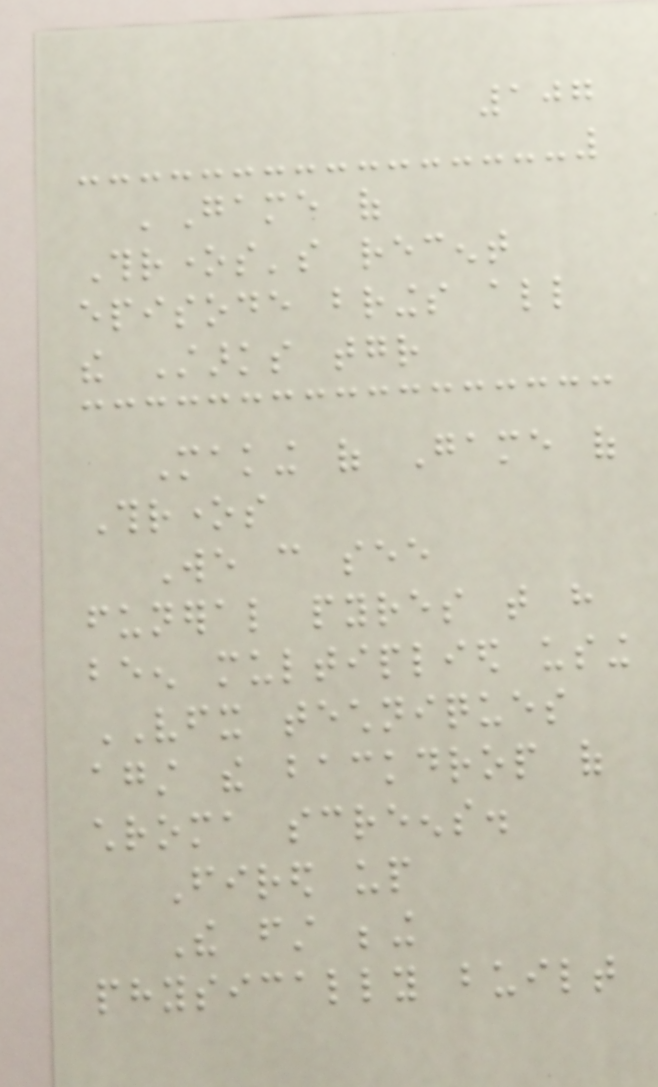107
'Game of
Thrones's recent
episode brings all
the Starks together
Making of Game of
Thrones
We can see
funeral pyres that have
been multiplied using
VFX techniques
against the backdrop of
chroma screens.
Fired up
The first being
physically built
